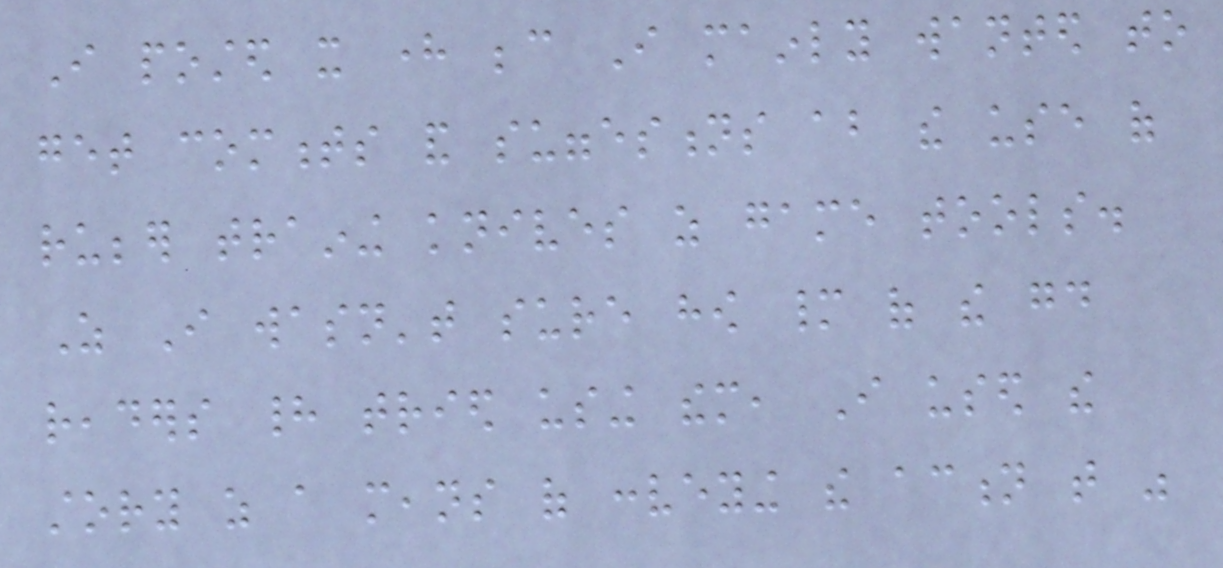I posted it here because I mainly wanted to
get comments and suggestions about the use of
rubber training knives as game tools.
As I wasn't sure how many of the good
readers had tried using them, I used the
story as a means of conveying the action that was
